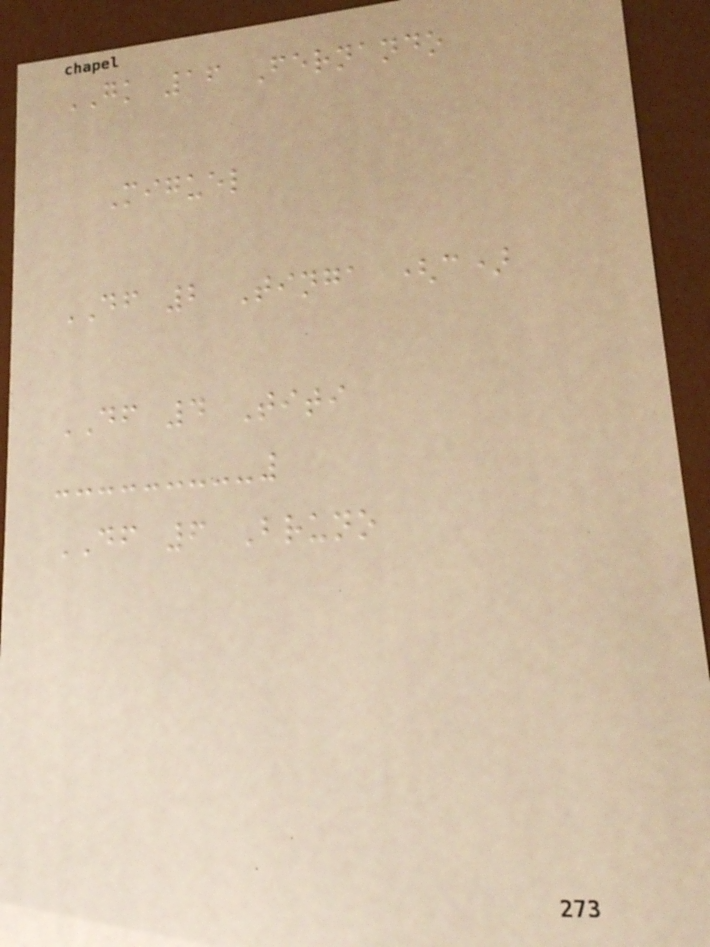GK 16 Fernando
Miguel
DF 2 Tinga (c)
DF 4 Titi
DF 6 Bruno
